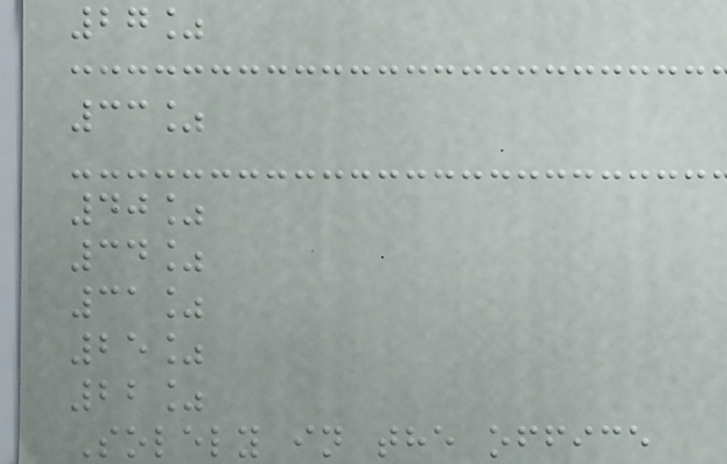27%
33%
40%
34%
31%
25%
22%
Solely in the office
